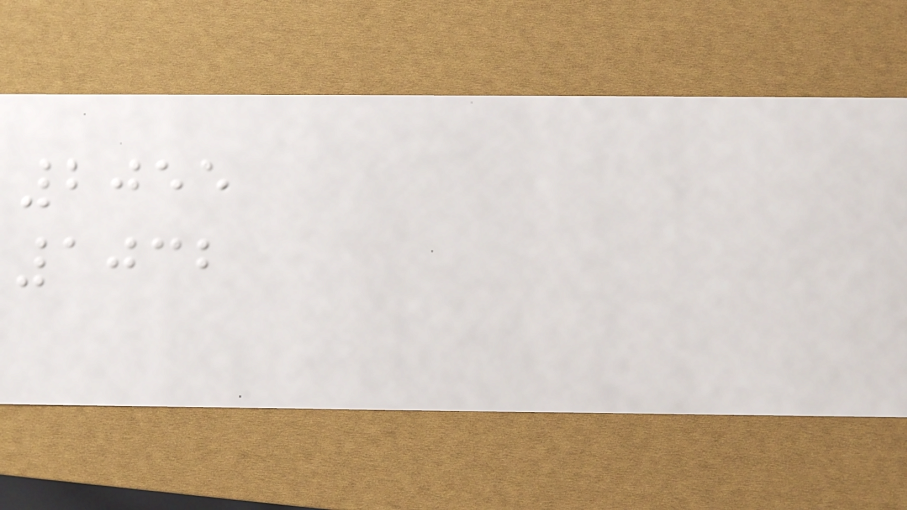2055
1032
